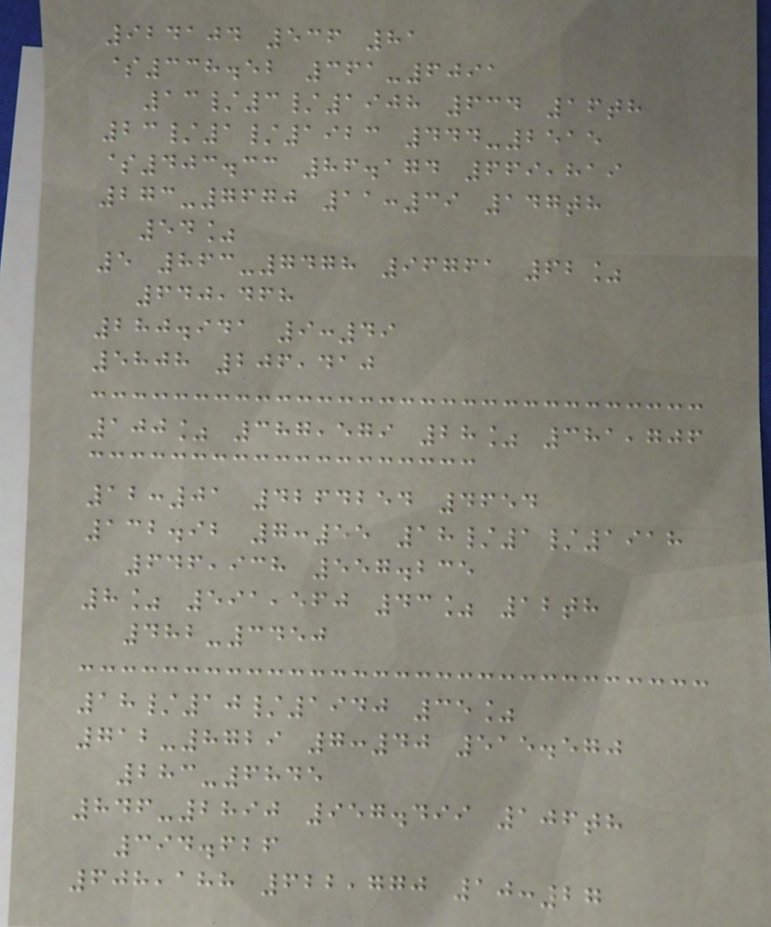924104 536 81
$338.52 361-6091
13/3/1908 634 16th
23/1/1923 444-2515
$403.33 86.174 669,819
273-7670 11:39 147th
54%
5 863-7478 96761 62%
640,468
280.941 9:49
5808 206,410
100% 387,579 28% 381,706
12:01 4264254 4654
132.92 7:55 18/1/1918
646,938 557.235
8% 591,560 43% 12th
482-3450
18/10/1940 35%
712-8729 7:40 515.570
283-6845
846-2890 957.499 106th
394.626
608,188 622,770 10:27
